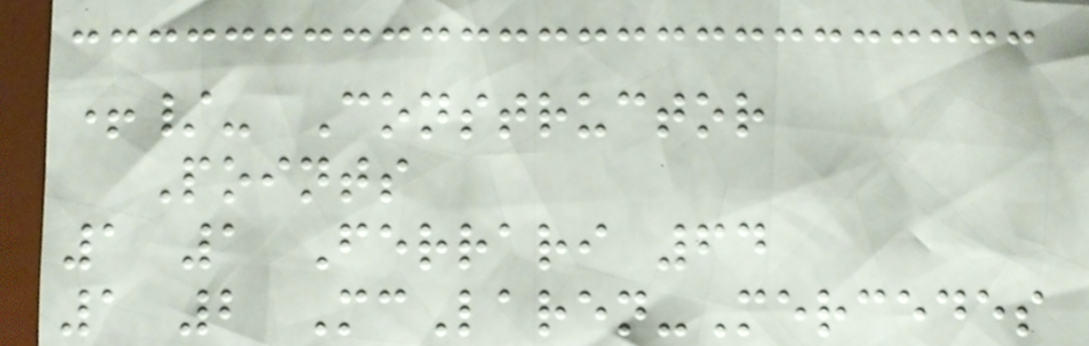+/- Constructor
Points
1 1 Ferrari 64
1 2 McLaren-Mercedes
